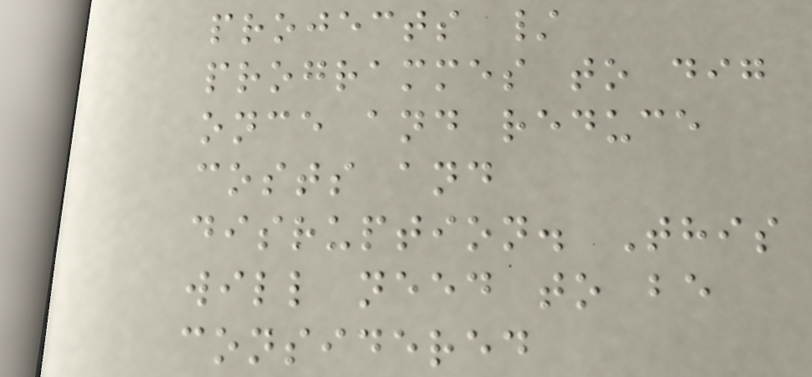projects /
programmes to dig
once and reduce
costs and
disruption. This
will need to be
considered
